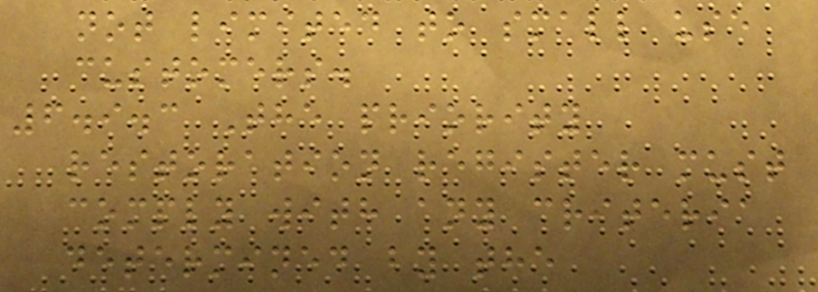not limited to small use
customers.
6.9.3 The priority
restoration register must
comply with any criteria
determined by the
